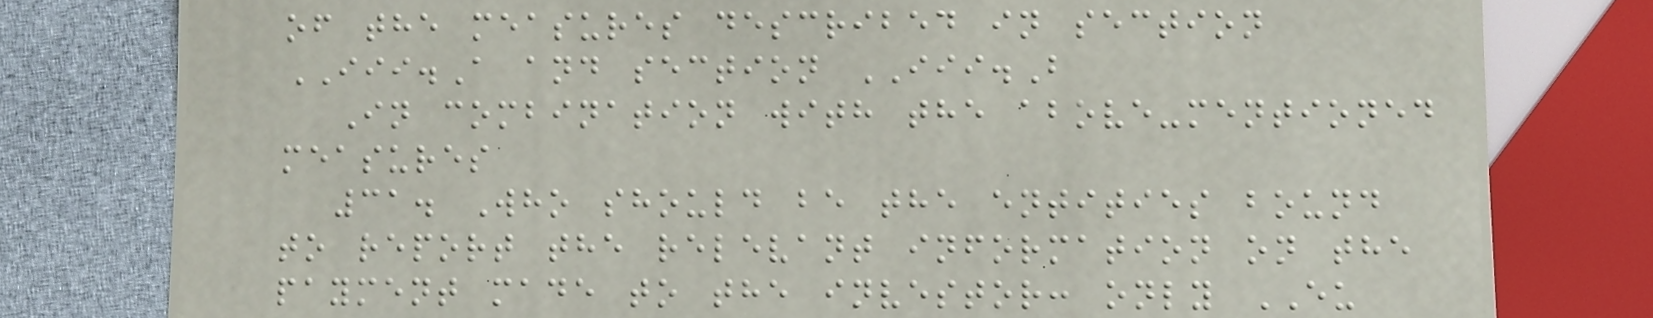of the measures described in section
III.A and section III.B
In combination with the above-mentioned
measures
31. Who should be the entities bound
to report the relevant information on the
payment made to the investor: only EU
